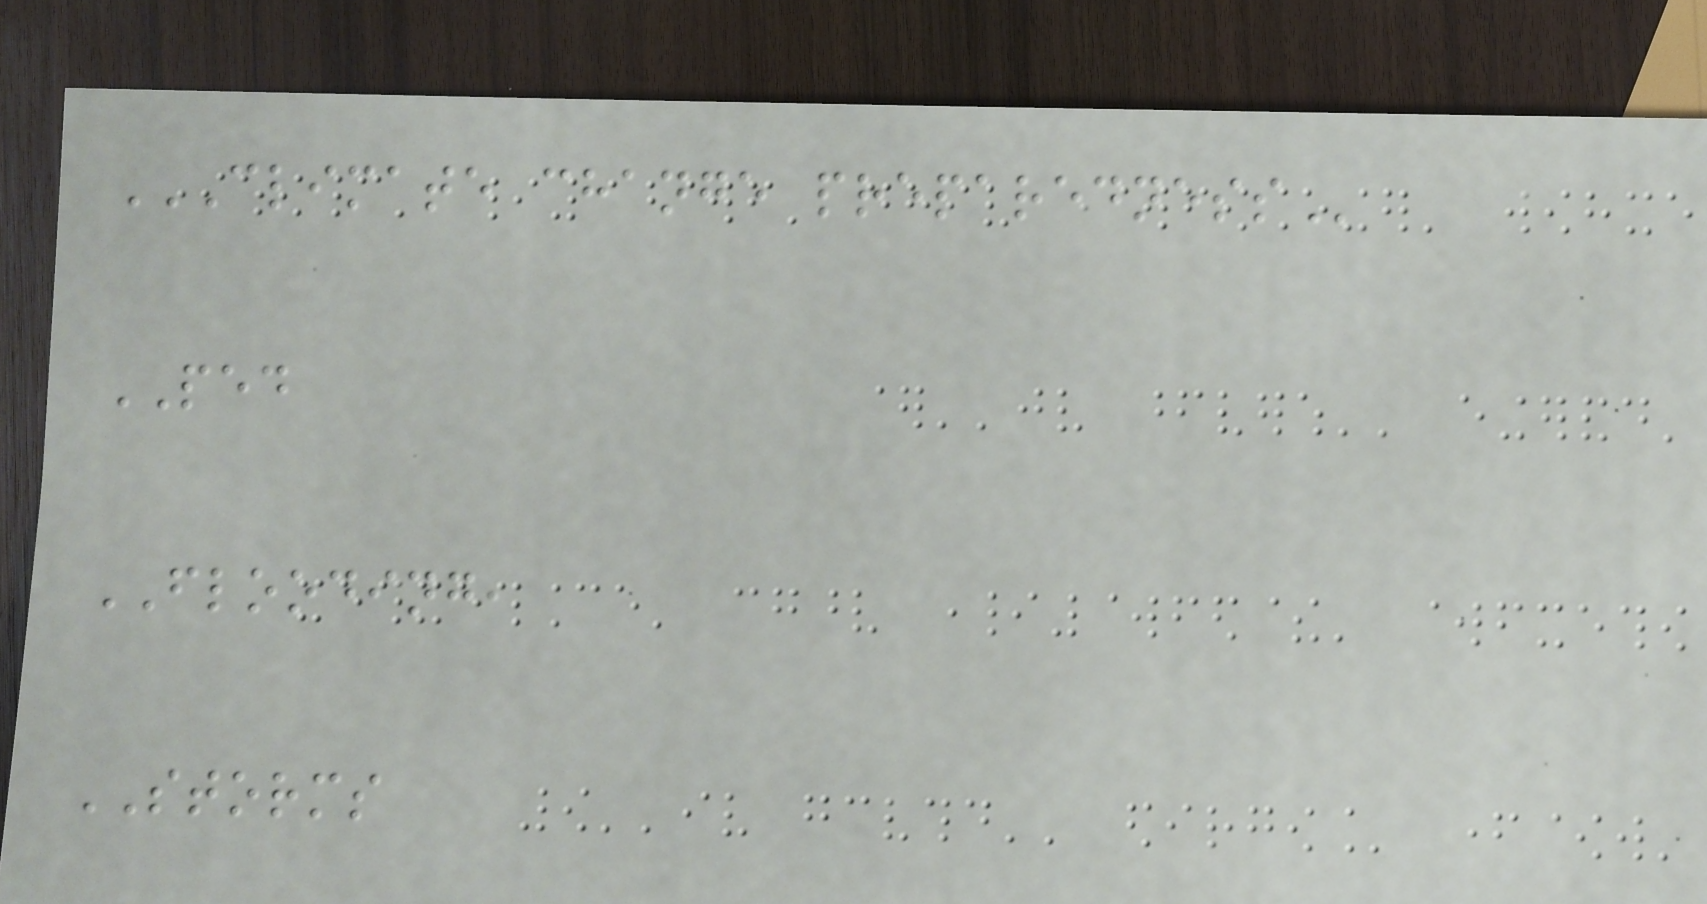CLIMATE CHANGE PREPAREDNESS
PED
FLOODING,
STORMS
